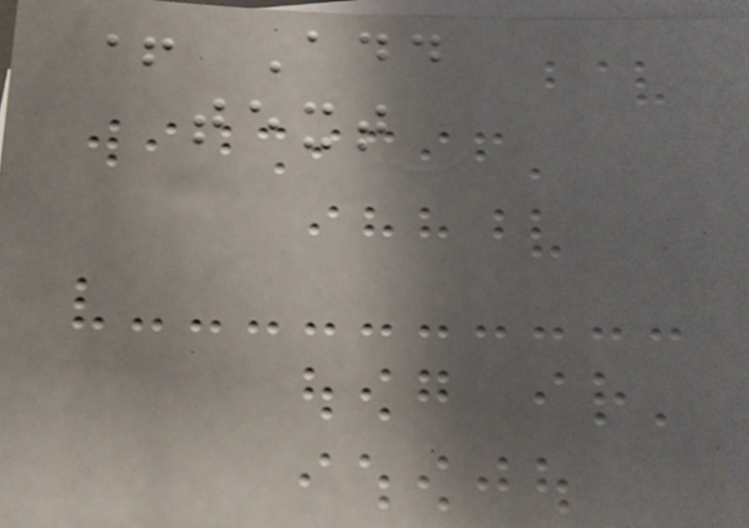+ Add
text
